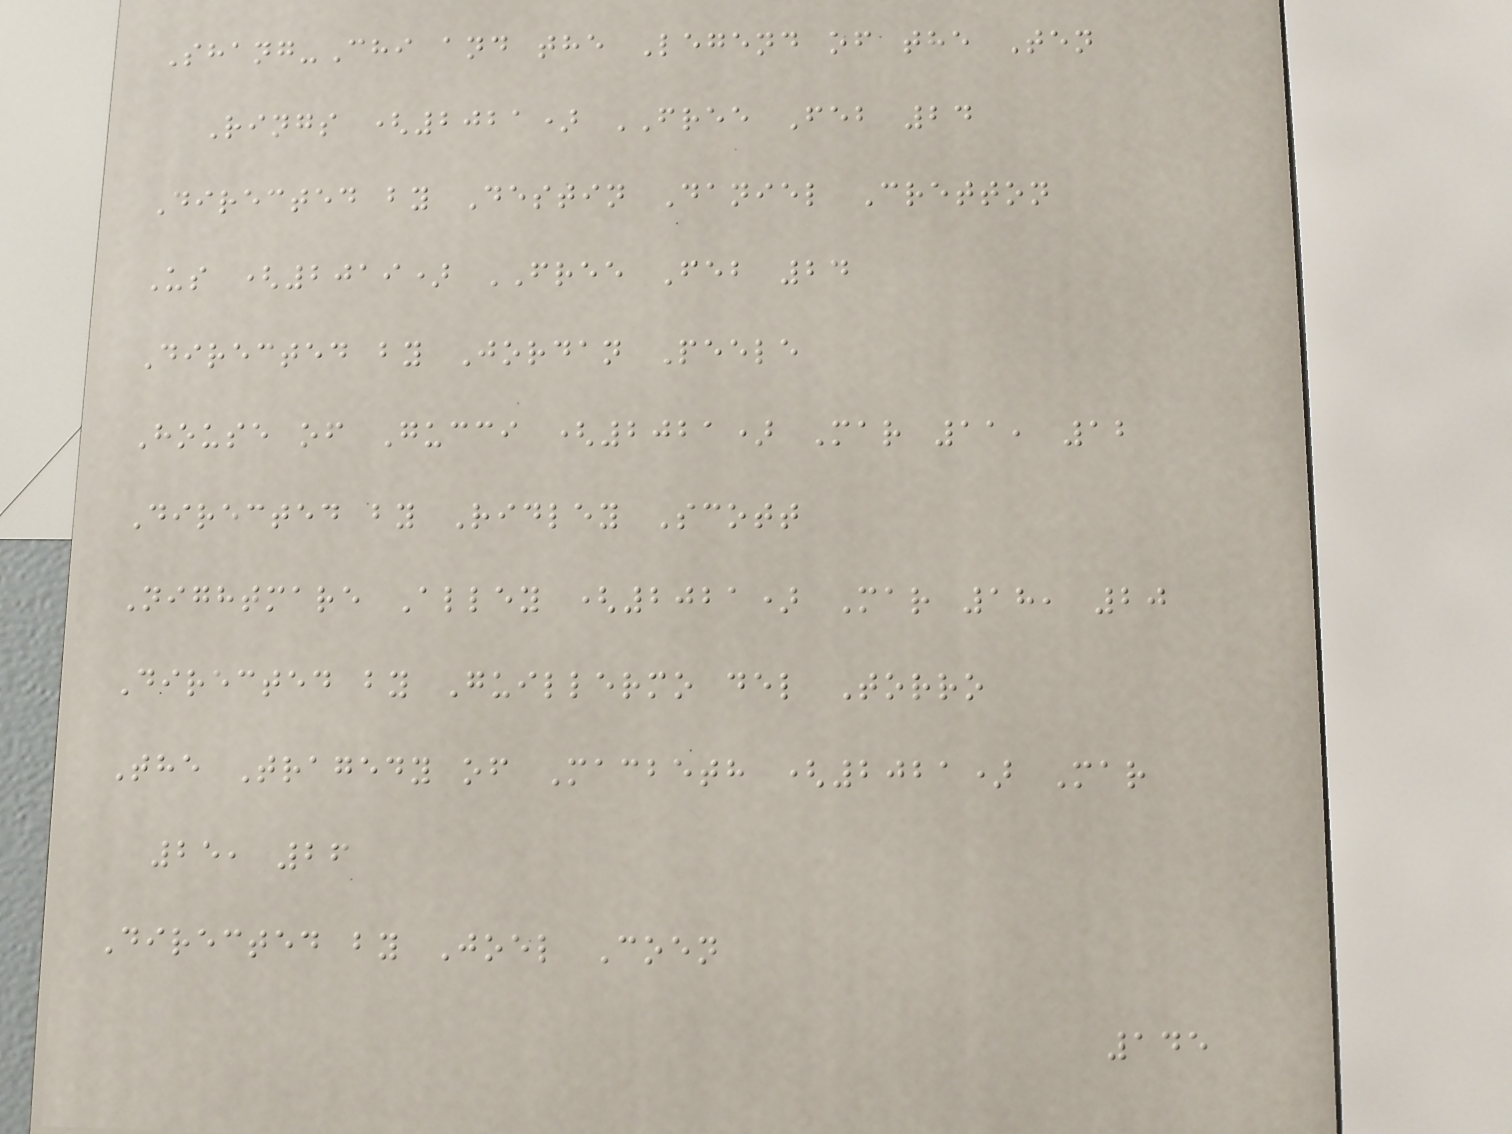Shang-Chi and the Legend of the Ten
Rings (2021) FREE Feb 24
Directed by Destin Daniel Cretton
Us (2019) FREE Feb 24
Directed by Jordan Peele
House of Gucci (2021) Mar 11, 12
Directed by Ridley Scott
Nightmare Alley (2021) Mar 18, 20
Directed by Guillermo del Torro
The Tragedy of Macbeth (2021) Mar
25, 26
Directed by Joel Coen
145
